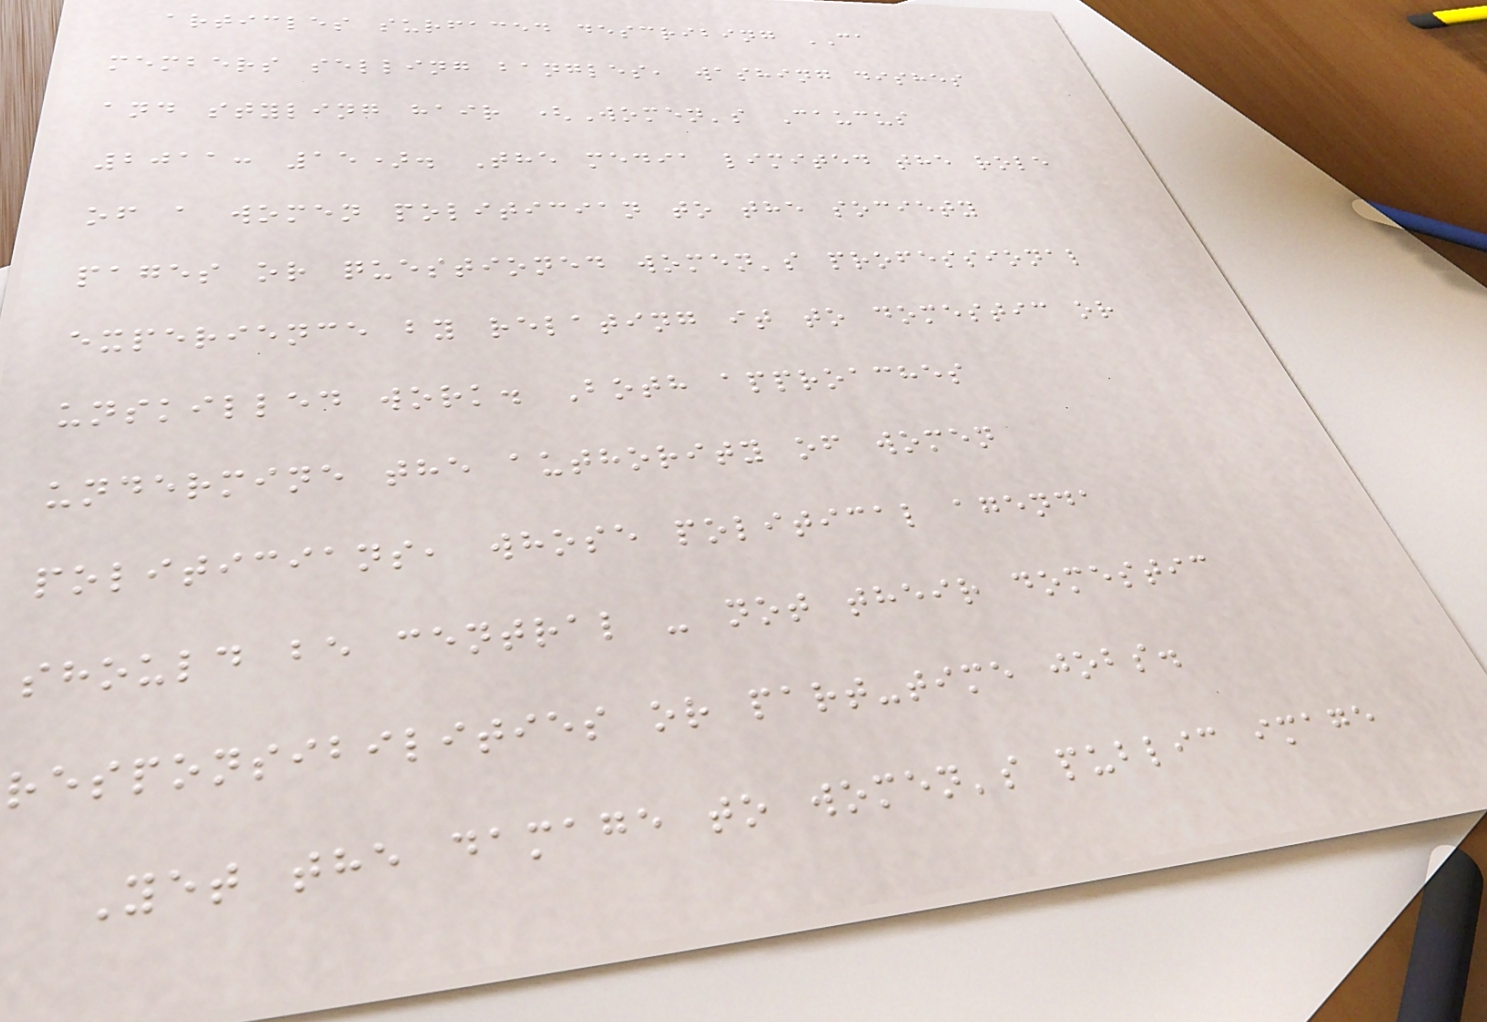articles surfaced describing CA
members selling bangles, washing dishes
and styling hair (Women's Caucus
2011: 15). The media limited the role
of a women politician to the society
pages or questioned women's professional
experience by relating it to domestic or
unskilled work. Both approaches
undermine the authority of women
politicians, whose political agenda
should be central - not their domestic
responsibilities or part-time jobs.
Yet the damage to women's public image
